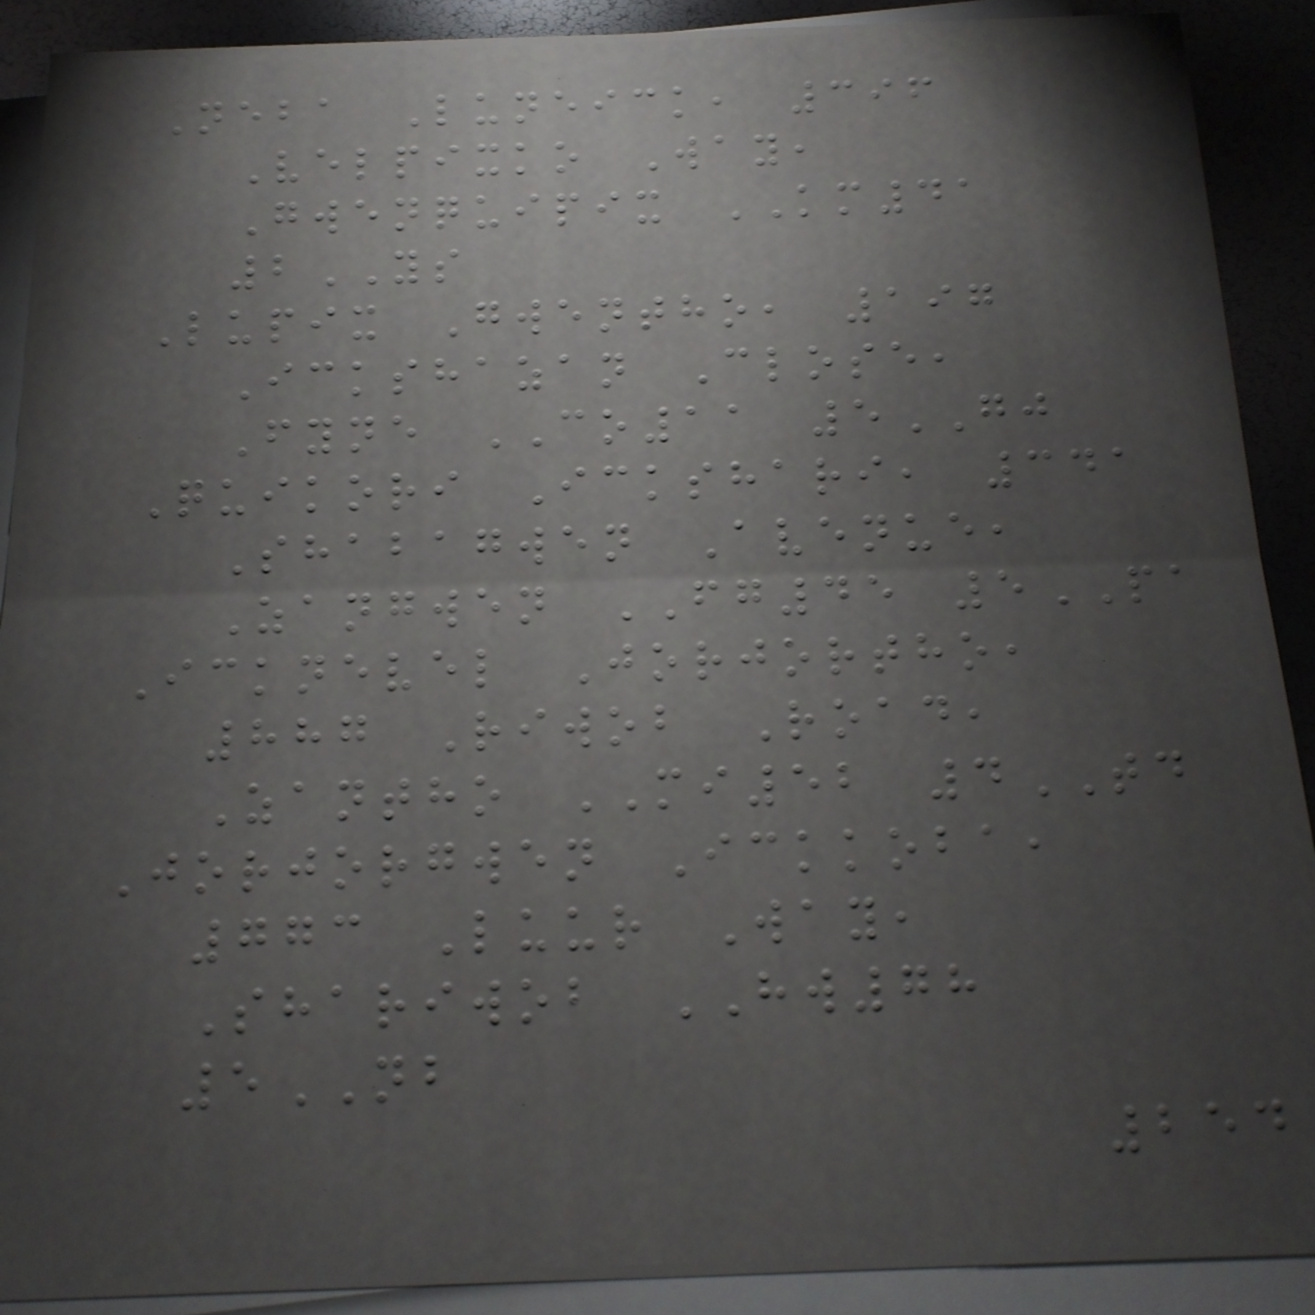Neba Luneick, 396
Velpixko Way,
Gwenquipix KM41
2YS
Lupix Gwentho, 197
Ickshazan Close,
Fyne CO11 5GJ
Quikori Ickshari, 341
Shabagwen Avenue,
Zangwen FG45 5PA
Icknevel Jorjortho,
887 Riwob Road,
Zantho MI52 4TD
Jorjorgwen Ickkoba,
773 Luur Way,
Shariwob HW78
5NB
254
